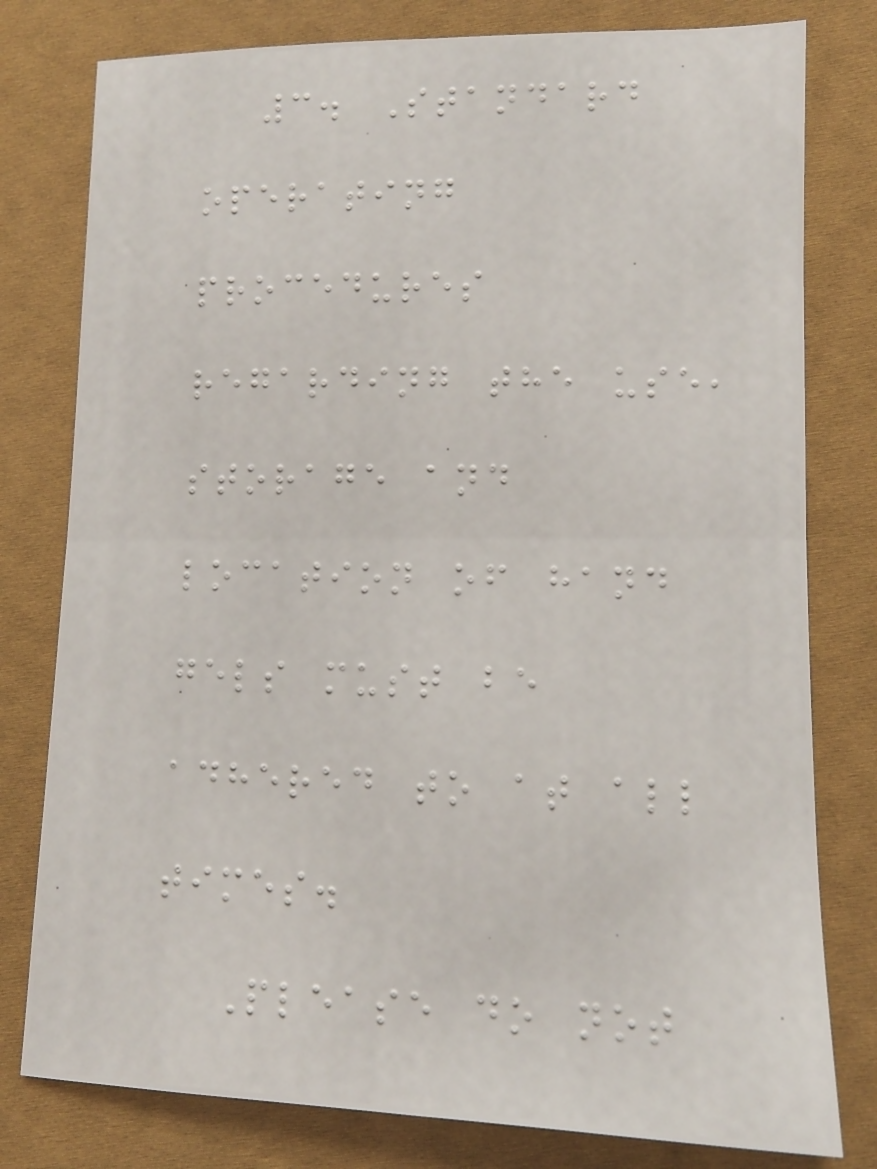3. Standard
operating
procedures
regarding the use,
storage and
location of hand
gels must be
adhered to at all
times.
Please do not
